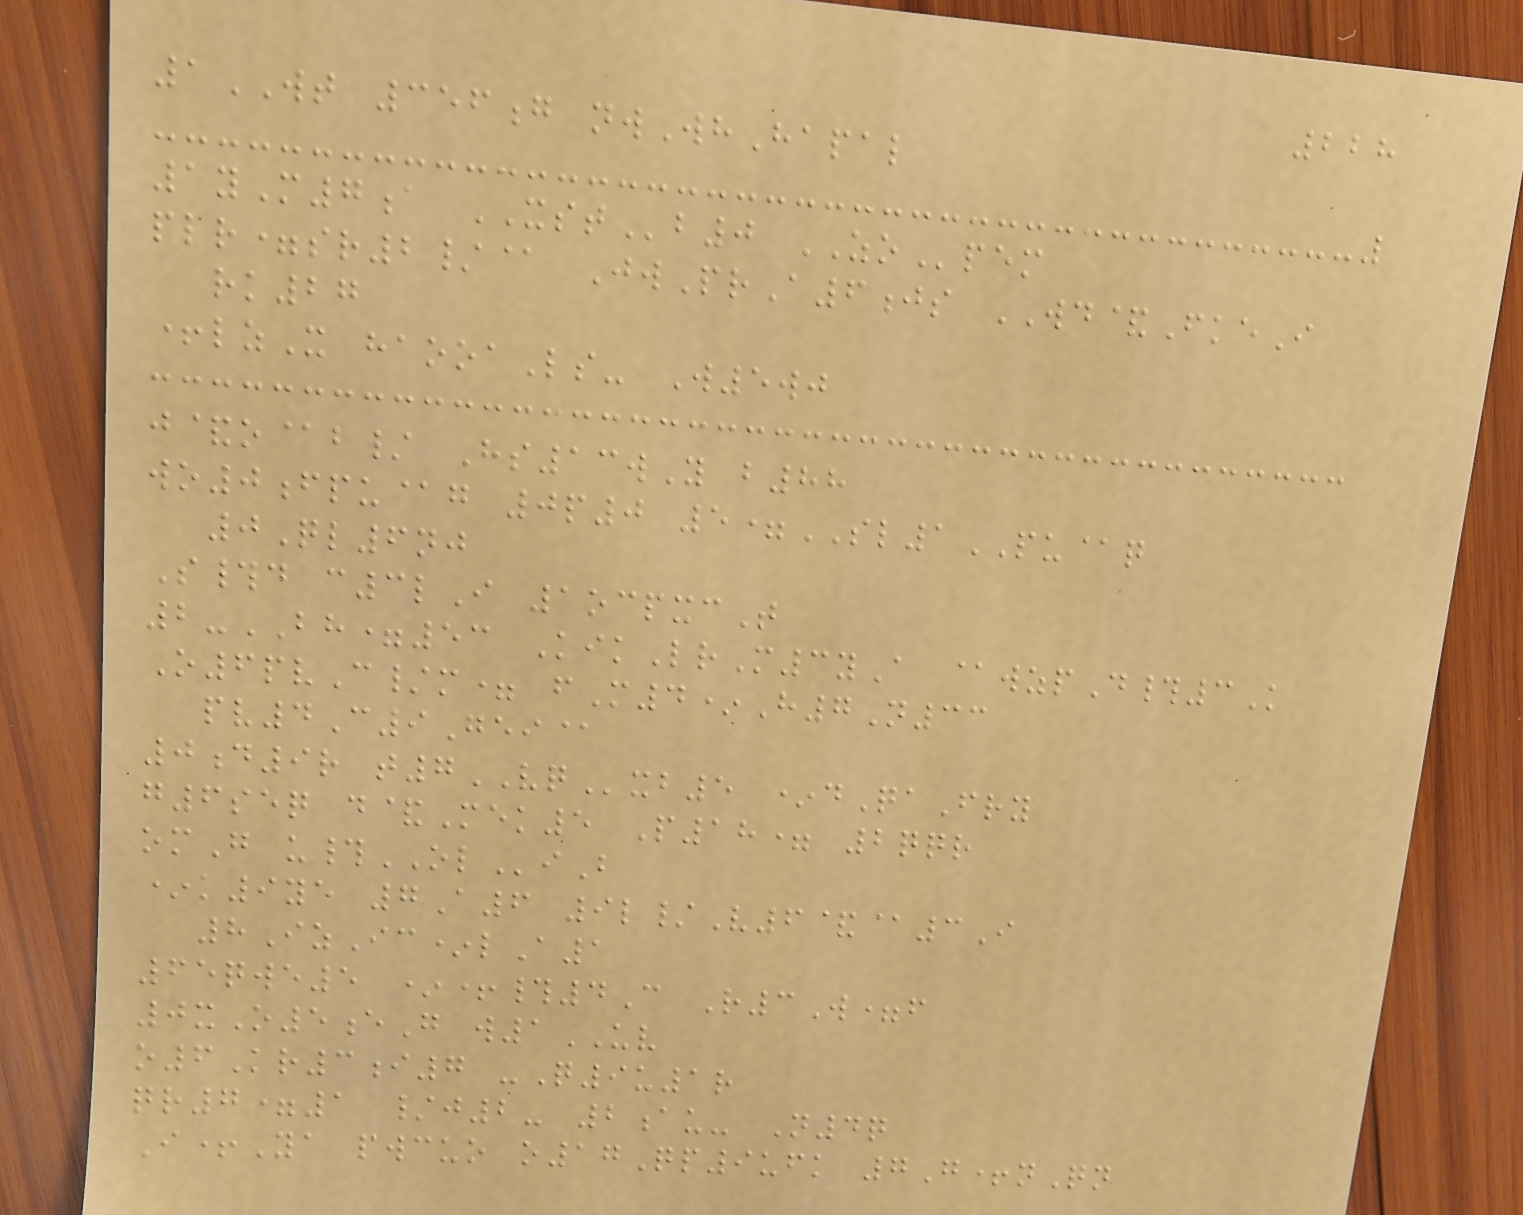228
1WT 356g nwWhHapal
1yM7a XSTb0 ZOpem
plr=sr2/@ JwPrA6js WD&FkeI
rk27
+lzX haooaLs- W5wj
j&o@b/ Hs13wY b88
wo0fpu@g 0p0 5=SL1PU@q
0Ql6nj
S#d c3lI 1ocpxcT
2-BH=53 KikLrM3yA @wzpD#3K
O6pvC/m= fM4*H7N33
pv4C9Gei@
0d9r t7VQxb5 *dQaFry
g6seq d&Mek5 P18= 2qqr
omG u#OLiB
*k9ye 7A6 9l/V6&@3I
8IzIc*lA1
65qwe5 *+#4C R3W=f
0xO5eG w1UV
o6Kr3i7 -Q9u1r
qr7=1 /j2- 2au- N4q
I+Ya pwcuo o17Qp9ufk 7G+nQn
